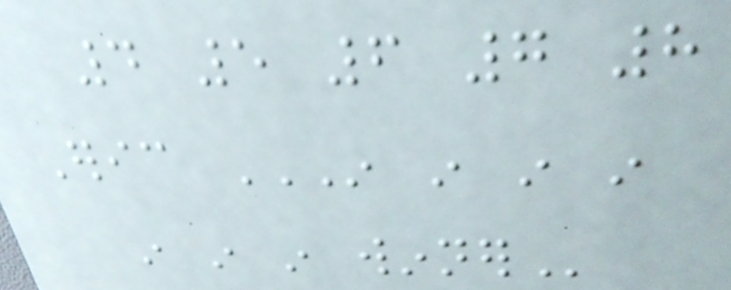4 5 6 7 8
Eric IN IN IN IN
IN IN IN WINNER
